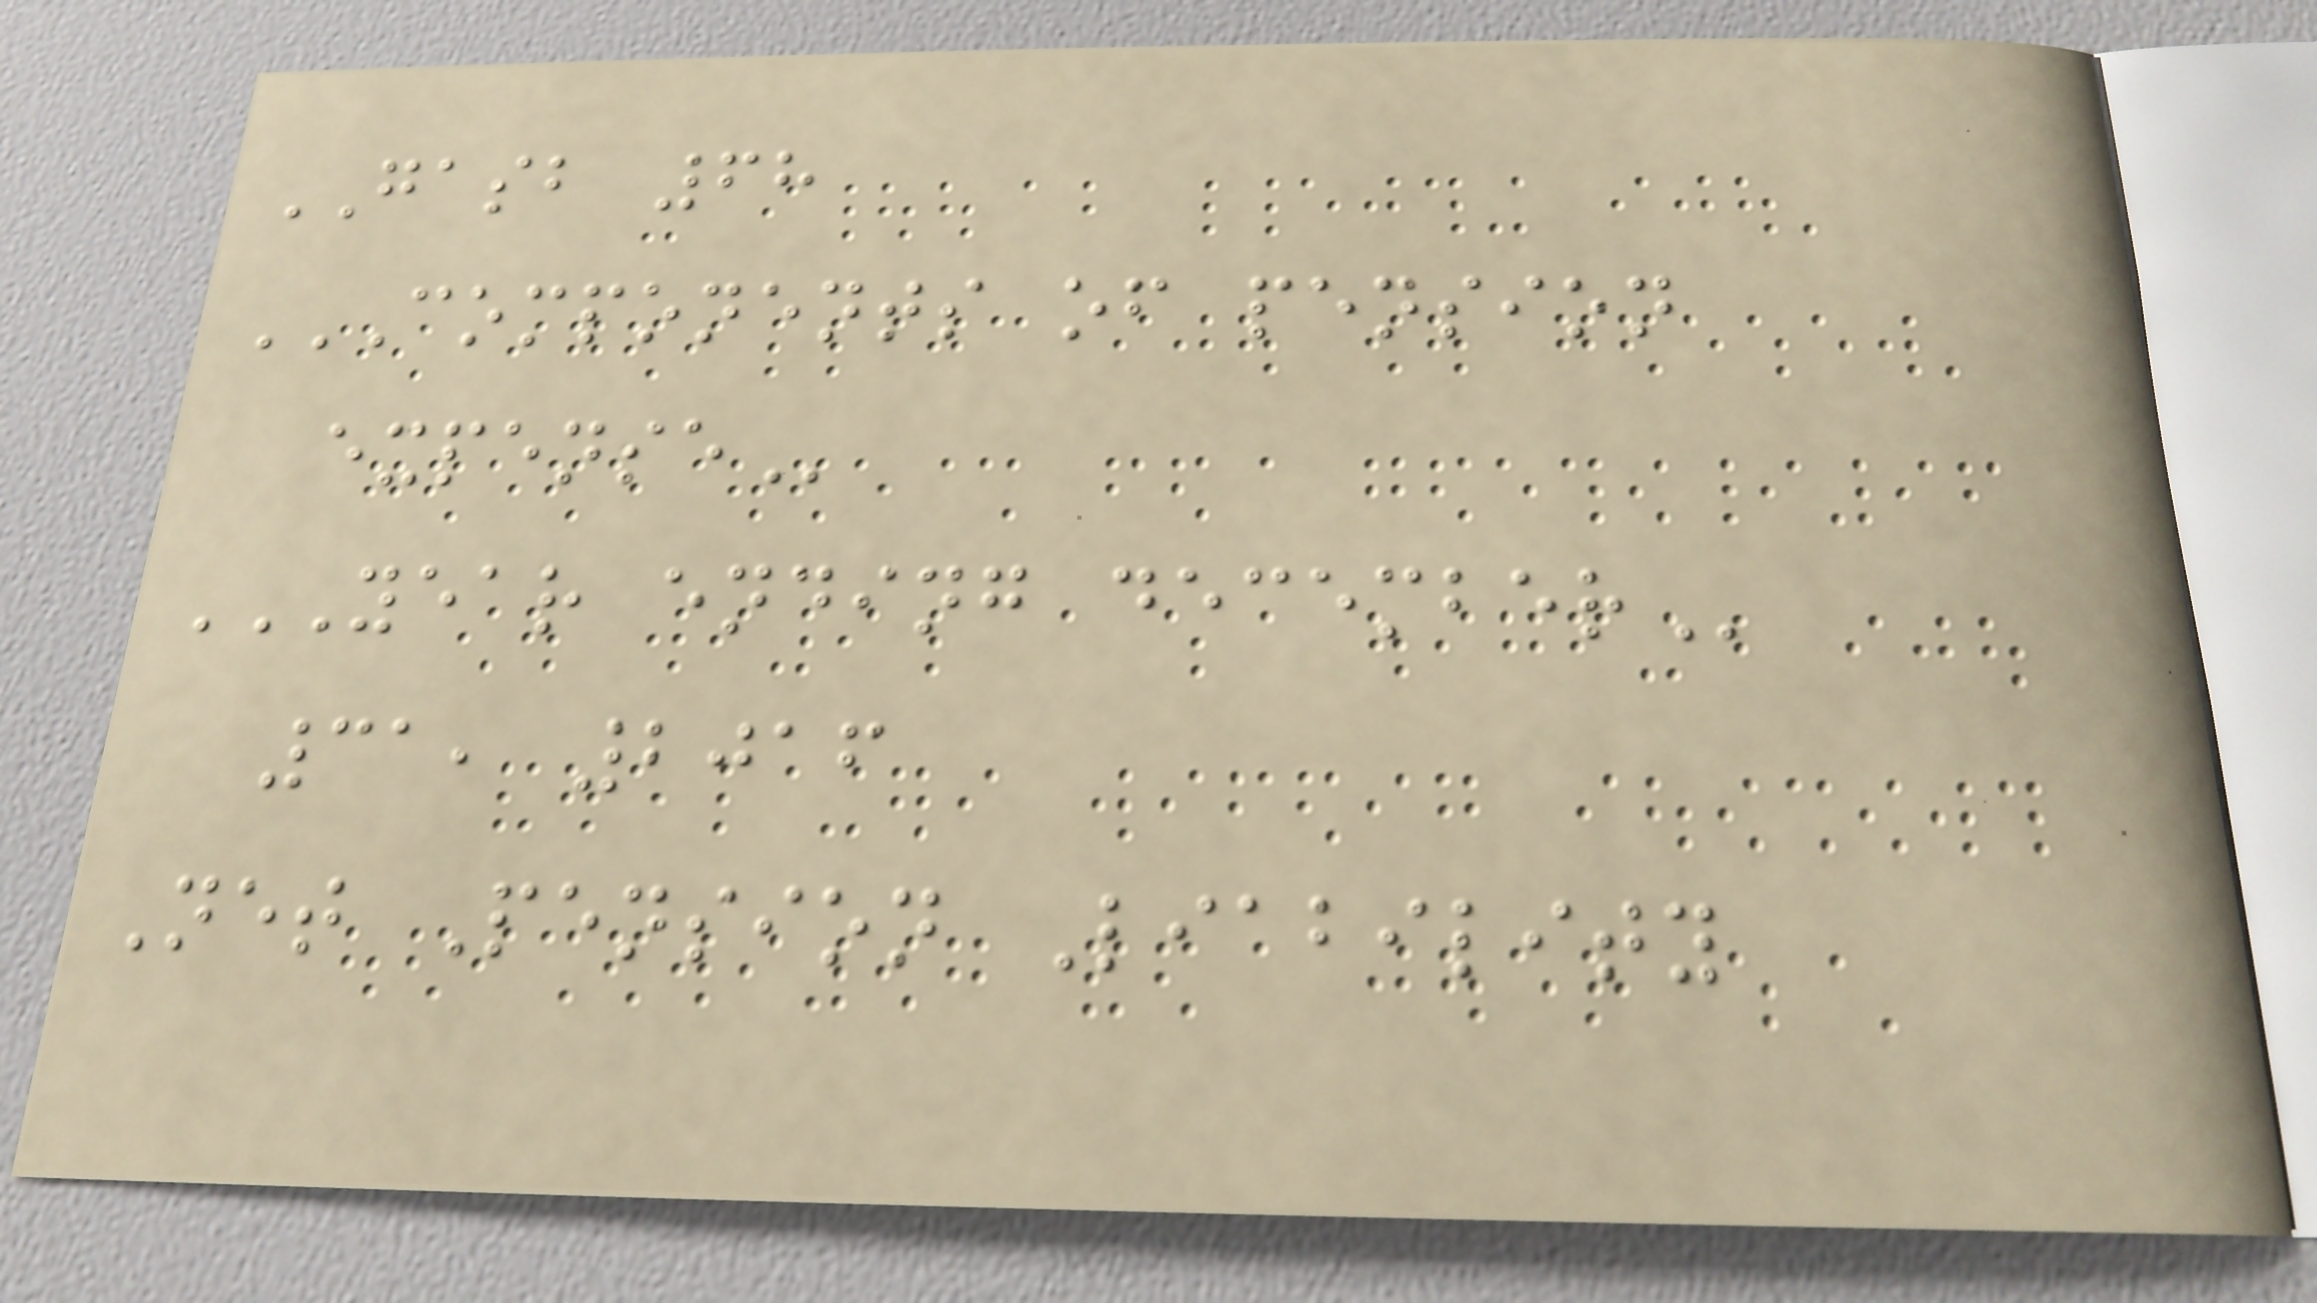GASB 68
COMPONENTS OF PENSION
EXPENSE
YEAR ENDING DECEMBER
31, 2016
Net Pension Liability
